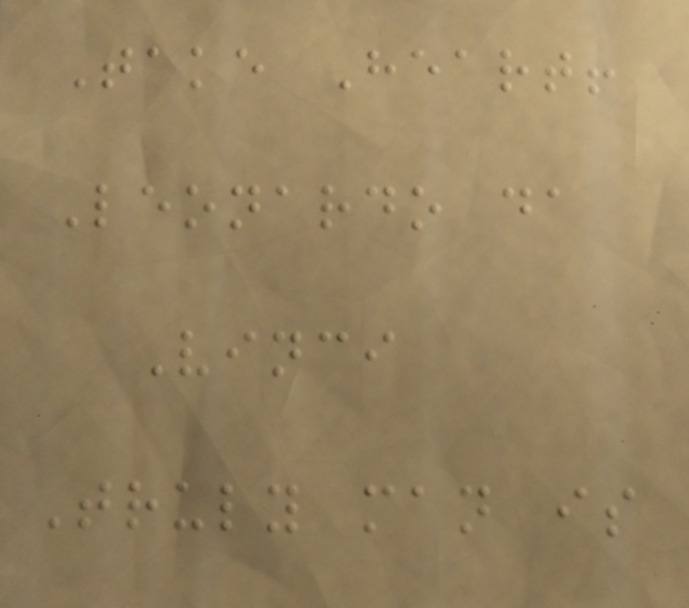Take Heart!
Leonardo da
Vinci
Truly man is
